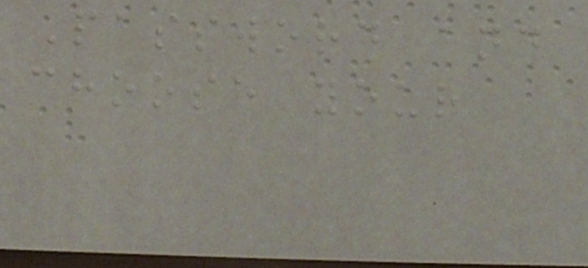Password and
choose your
